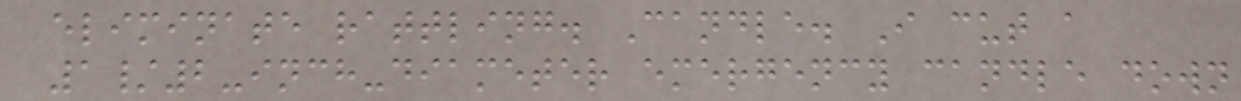eliminate rattling. Candle. I cut a
1/2-inch-diameter emergency candle down
